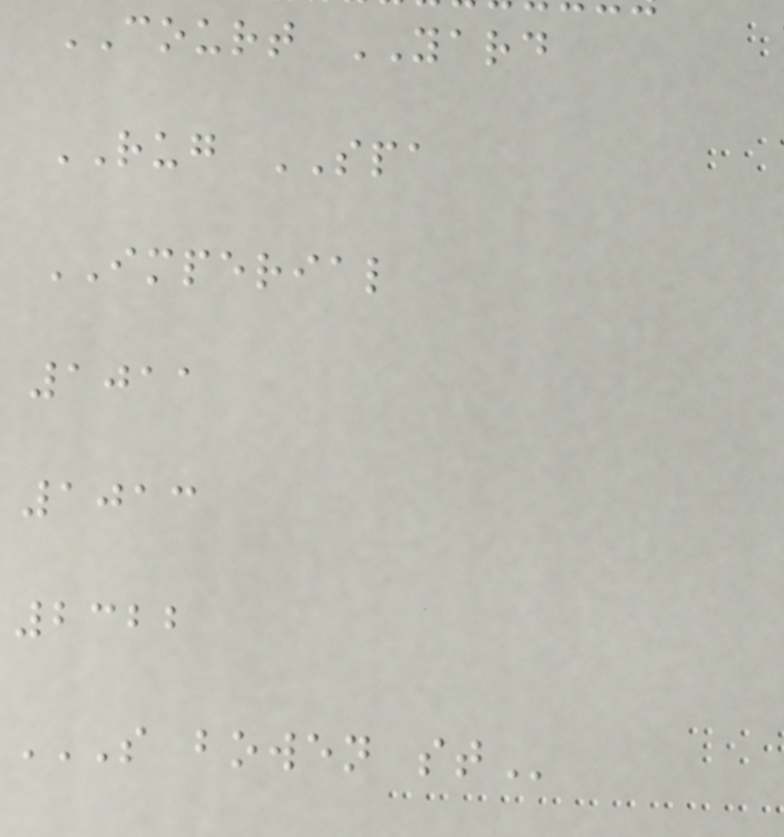COURT YARD
RUG SPA
IMPERIAL
1011
1013
2322
S BOWEN ST
